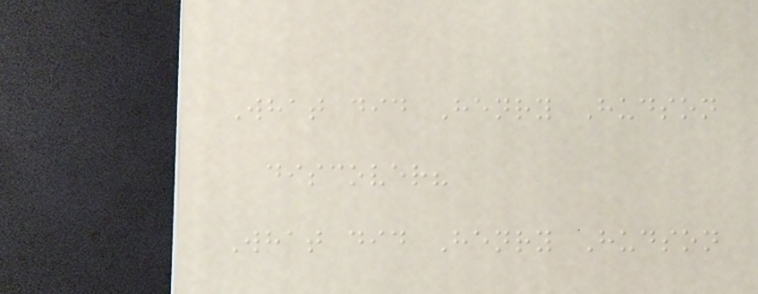What did Henry Hudson
discover?
What did Henry Hudson
